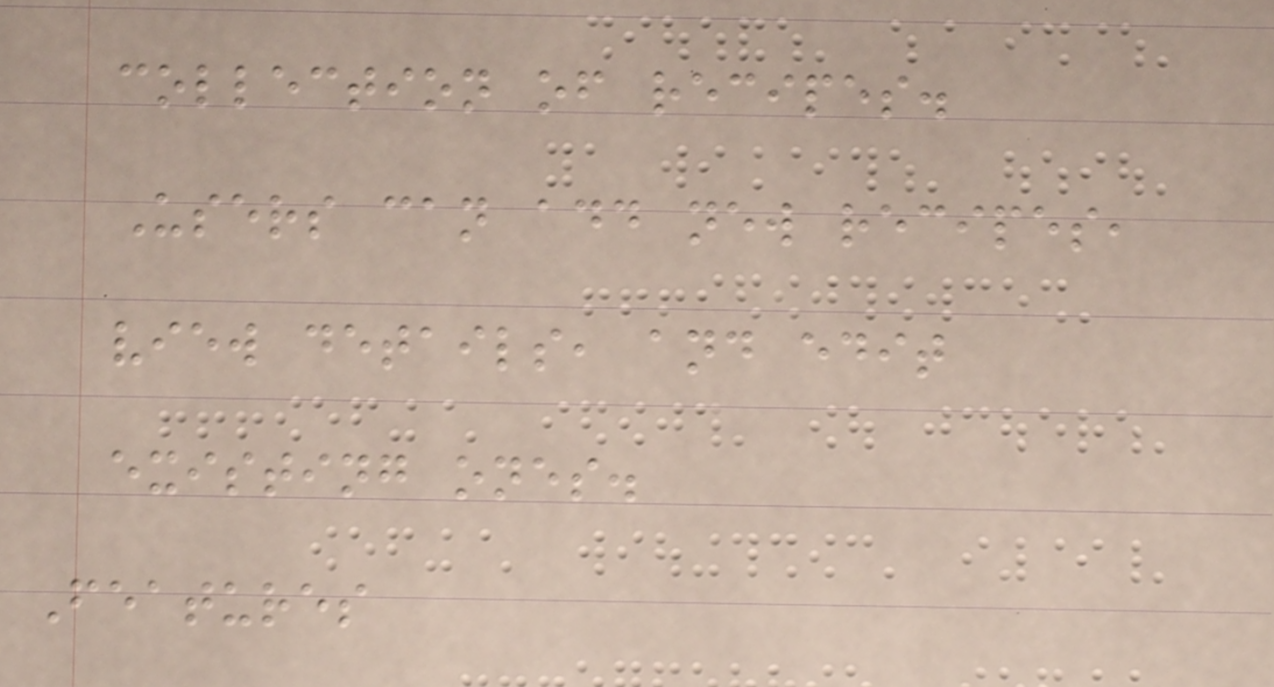collection of recipes.
Users can add new recipes,
view details, and edit
existing ones.
Features
